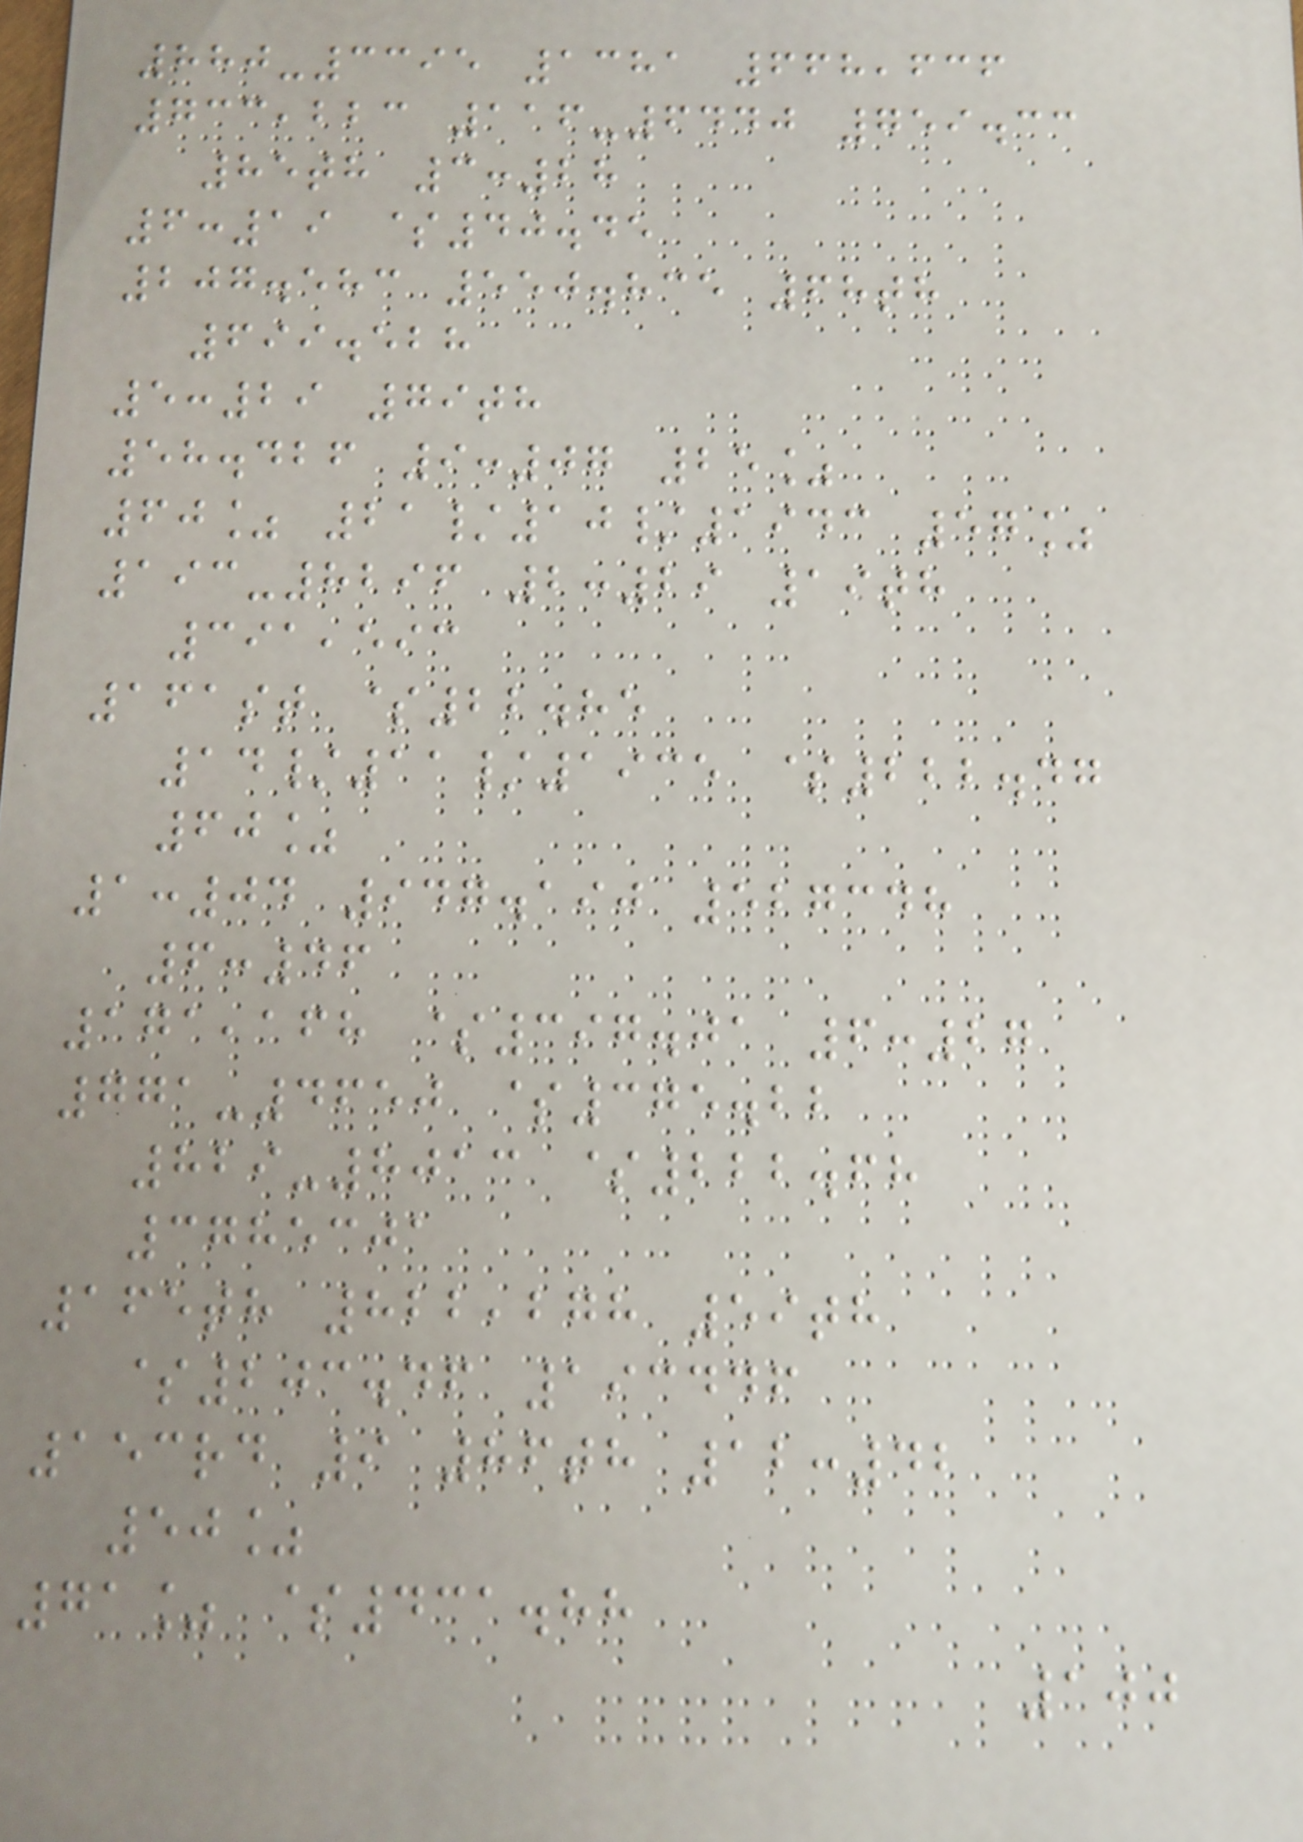880-3395 1381 668,636
733,223 116-6440 759.33
85th 3:28
6:19 $40.45
207.583 550.835 68th
699.528
5:29 79th
58.426 9:07 25%
60% 21/10/1943 57%
193-8296 2:29 19th
391,593
161st $22.85
14/11/1935 $222.47
60%
1:04 947.190 527348
6:46
171,168 $397.01 6:27
771-4650 $375.22
829-8013 $222.68
3785301
165th 822,278 59th
$203.46 193446
153rd 9 86th 12:42
50%
71% $431.88
100
